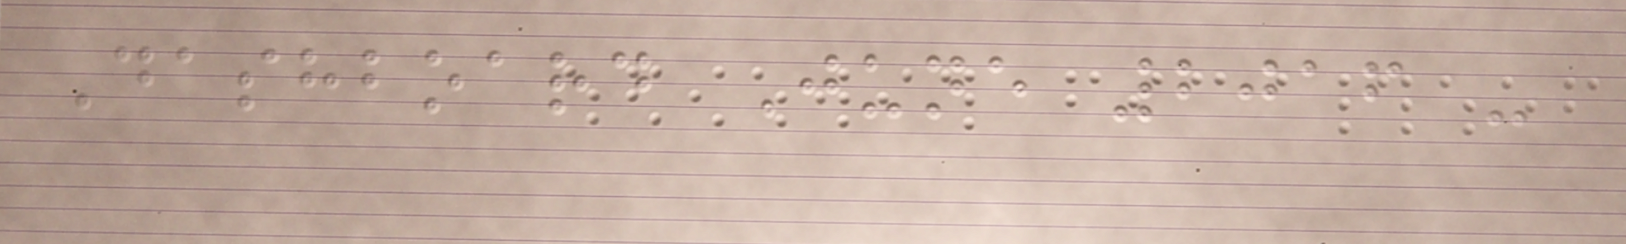Dashboard June 2016 -
